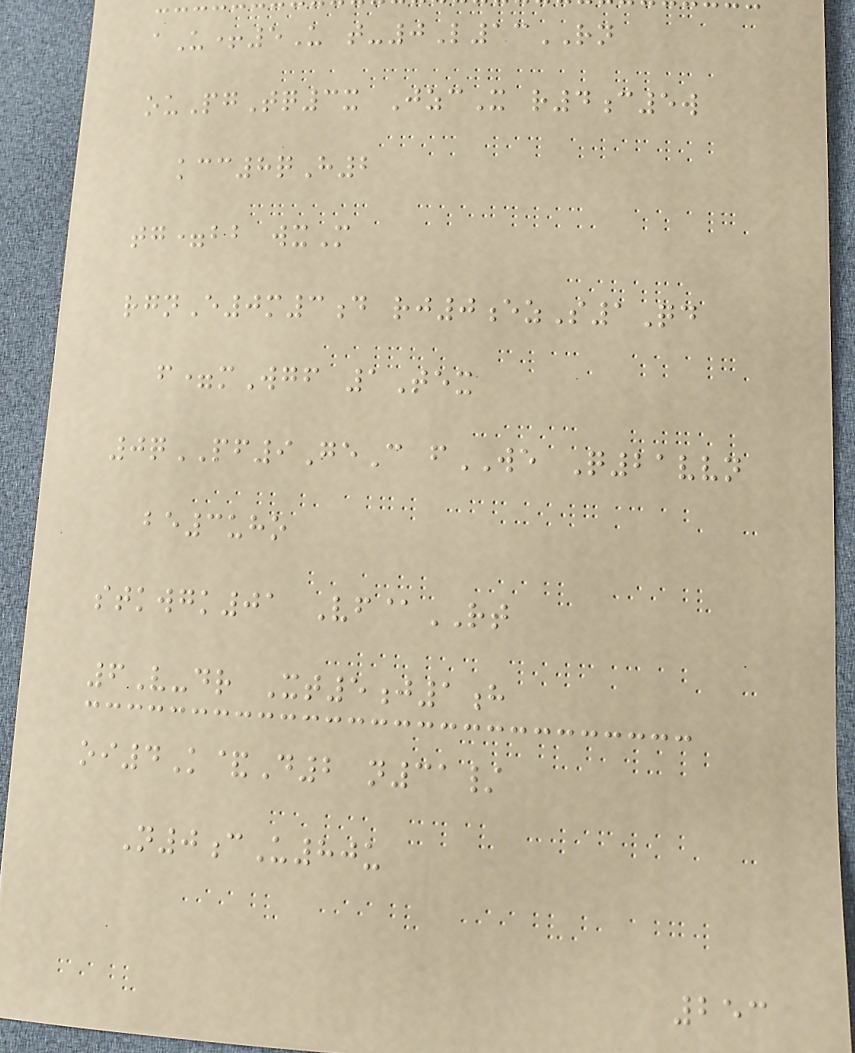aU+5U t-0L13RN
ouPgTq3x JzcX r4c5w
kcc8qH2
tg=bb wxM
rgnE0m3d rj0ezS1Qd
f=mWgf 1Tex
0qPF9GeC fWE Q21vvn
be3uho
stkwgk01 Vf@RT
6V-dr Xt5j1h
oi4K&D2 n31/
N0cU80u
253
